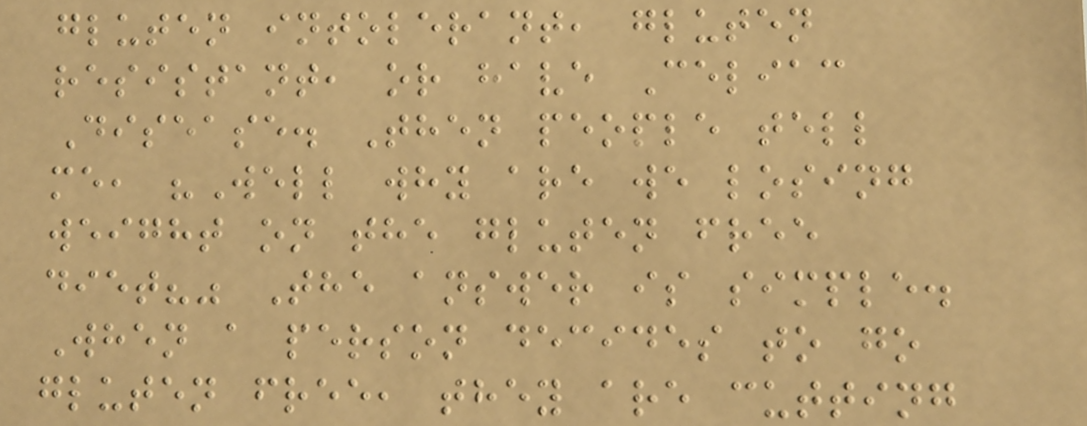gluten intolerant, gluten
resistant, or have Celiac
Disease. Then people tell
me, "Well why are we losing
weight on the gluten free
diet?" The answer is simple.
When a person decides to go
gluten free, they are cutting
